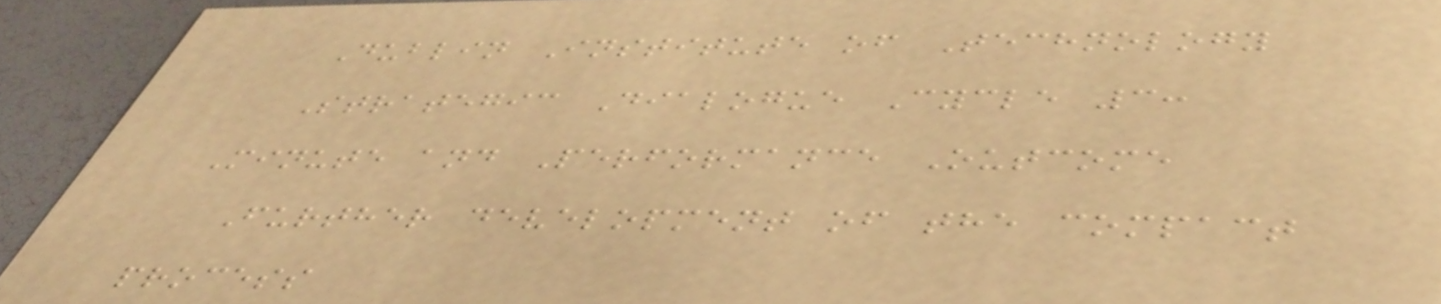Dublin Institute of Technology
Strategic Dialogue Cycle 3:
Minute and Performance Outcome
Further development of the compact
process
